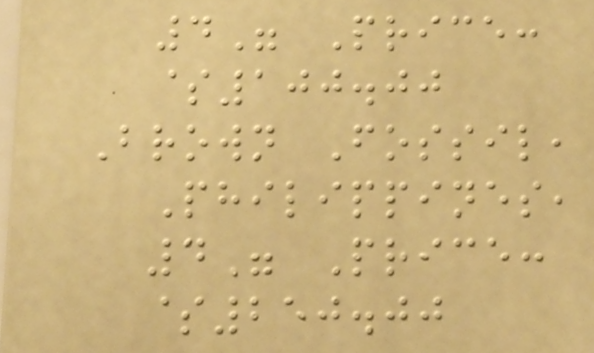4" Price:
$100.00
Brown Fossil,
Philippines,
4" Price:
$250.00
